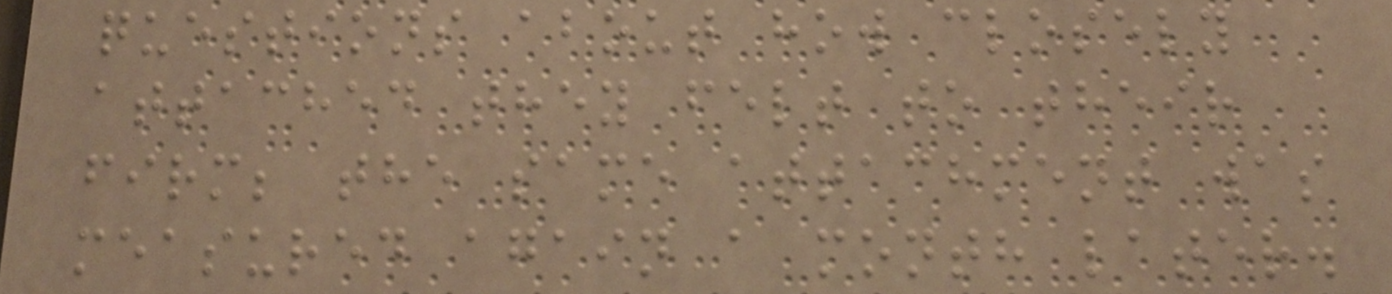questions about how closely
attached they felt to their
firm; the same attachment was
measured again a month later.
